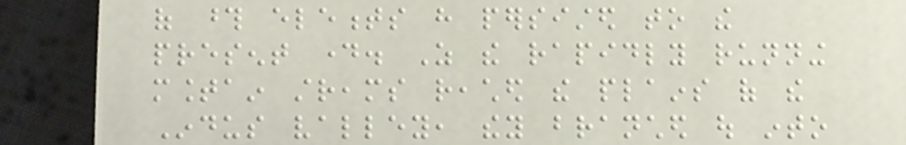of those elements have persisted to the
present day. As the rapidly running
mountain streams reached the plains of the
Indus valley, they branched out into
